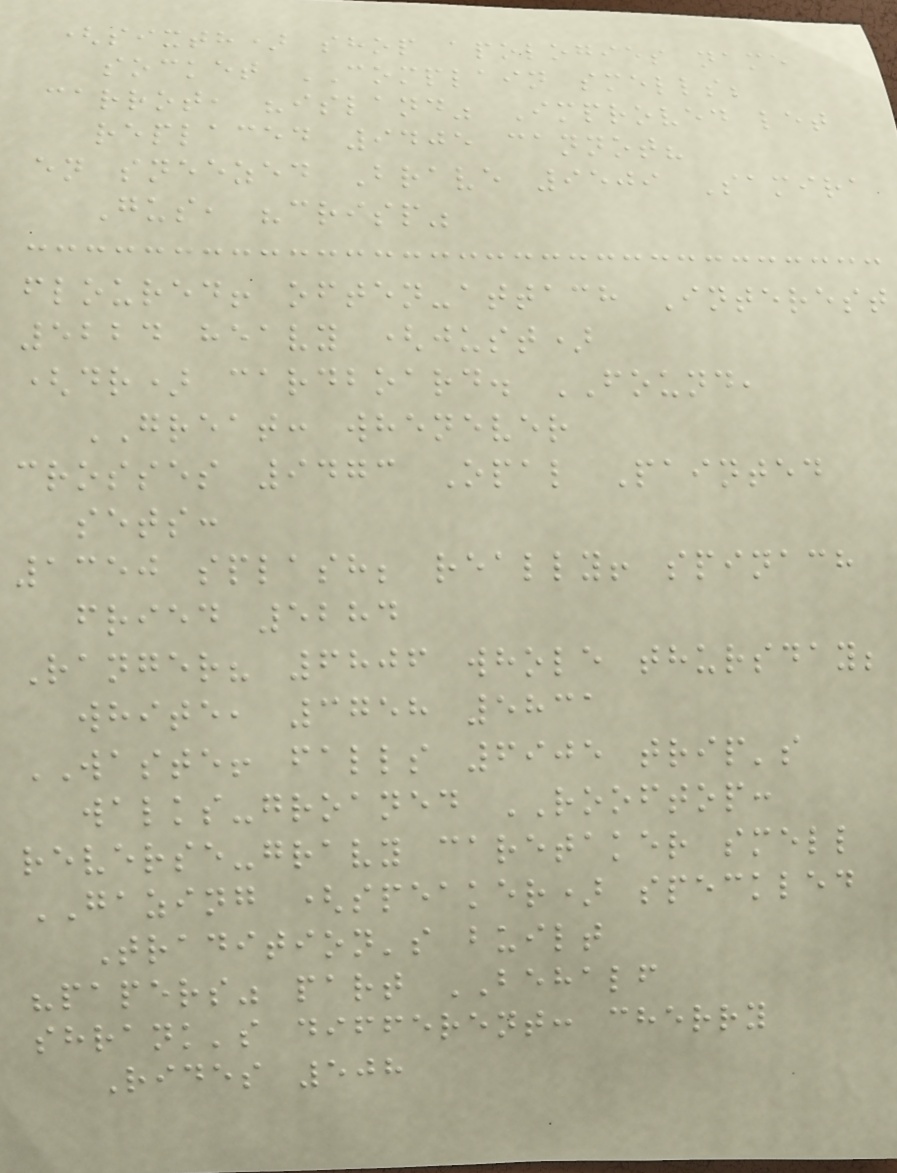(sixth) shop apologies name
socket COMPLAIN smells;
carrot, "island" Improved let
replaced 9405 cannot?
en sneezed Brave 9509 Samira
Gus, "crisp"
floured! often-attach Interest
5224 heavy (just)
(dr) cardboard. FOUND,
GREAT: whenever
crosses 9473 Opal Painted
sets:
1350 splash; really! spinach
fried 5284
Ranger? 6806 whole thursday;
white, 3758 5831
WASTE! falls 6905 trip's
walks-groaned ROOFTOP:
reverse-gravy caretaker smell
GAZING (speaker) speckled
Tradition's built
"papers" part BEHALF
shrank's different: cherry
Rides 508
